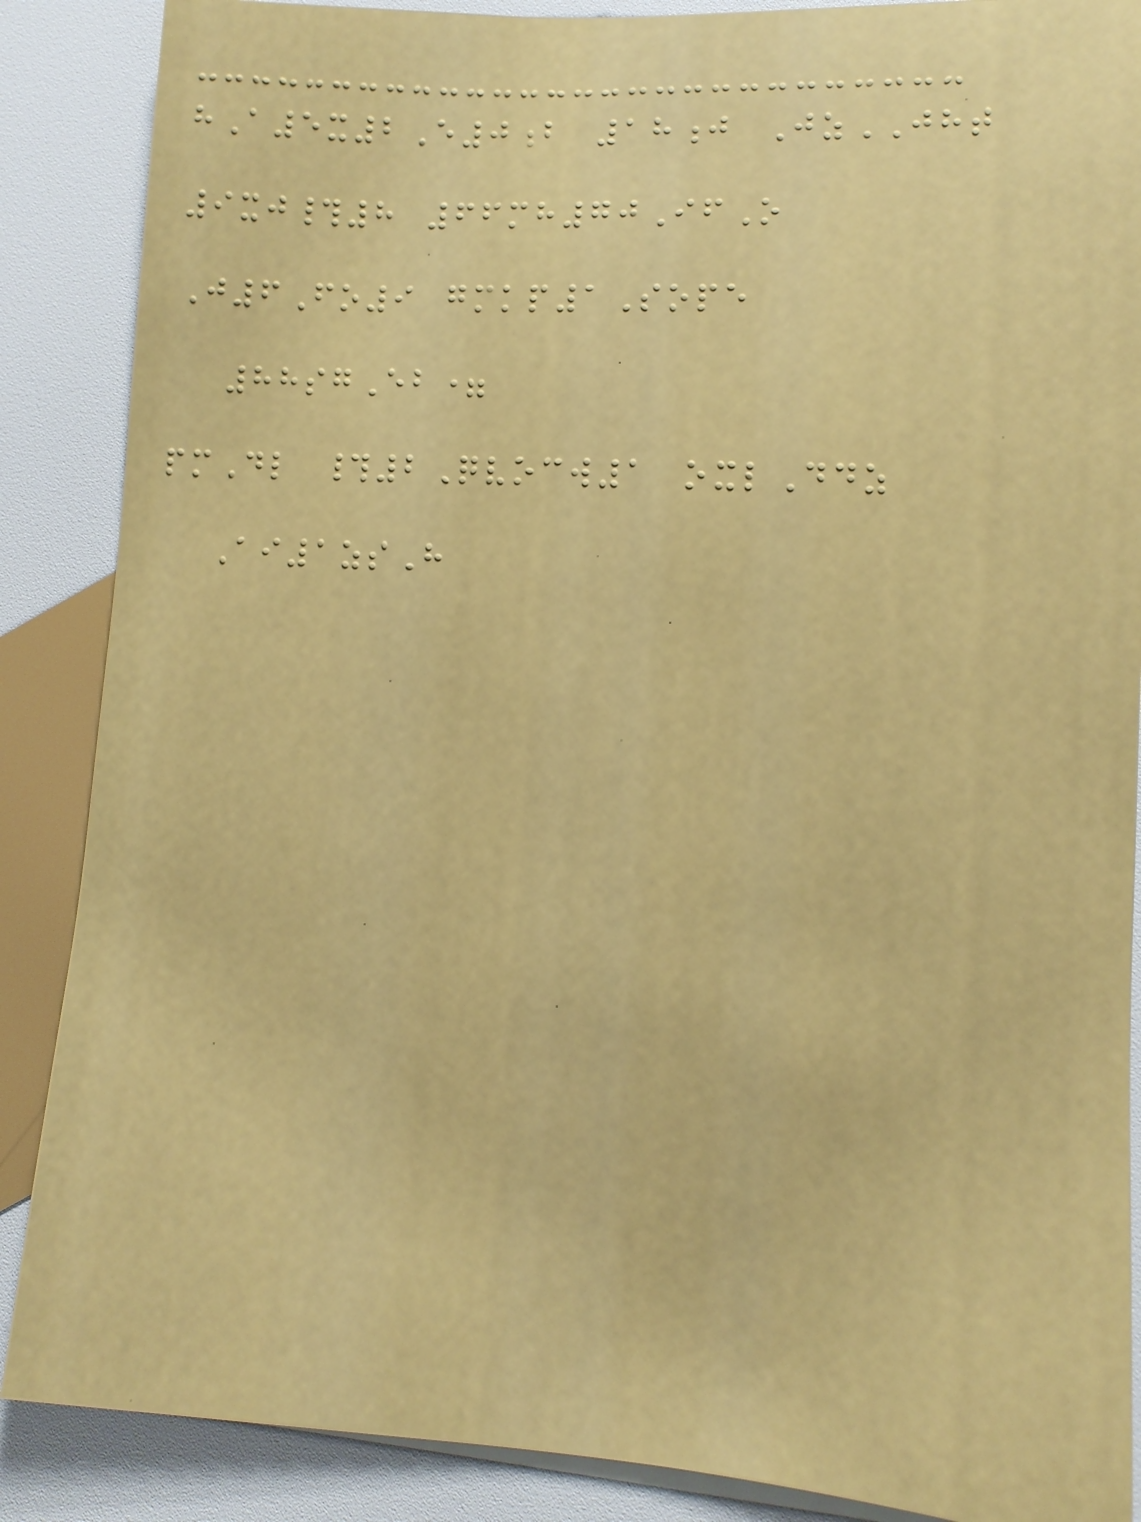hA5x2E0b 18j JzJHT
9xj#8 66mh70IfO
J6Fo9 gmkp1Sope
88sgEb=
pmDl #2Qvocw1 oxlDdz
Ai1zsH
